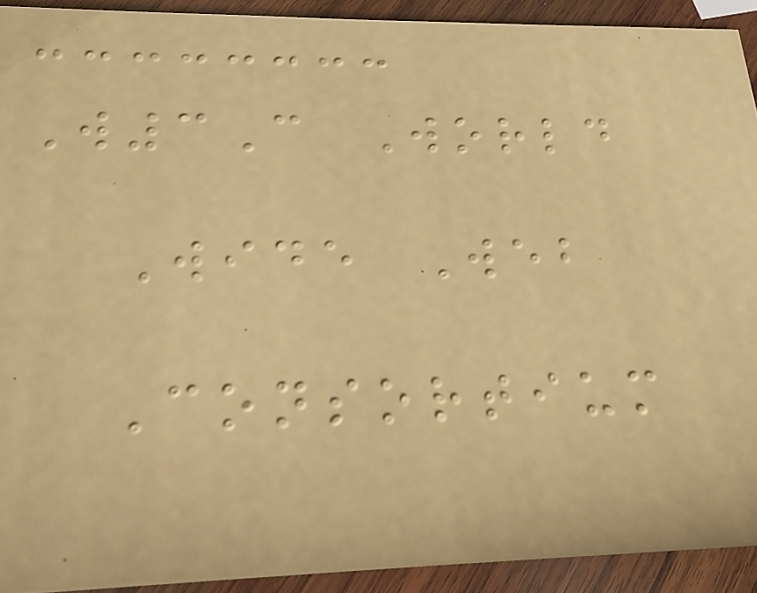W3C World
Wide Web
Consortium
